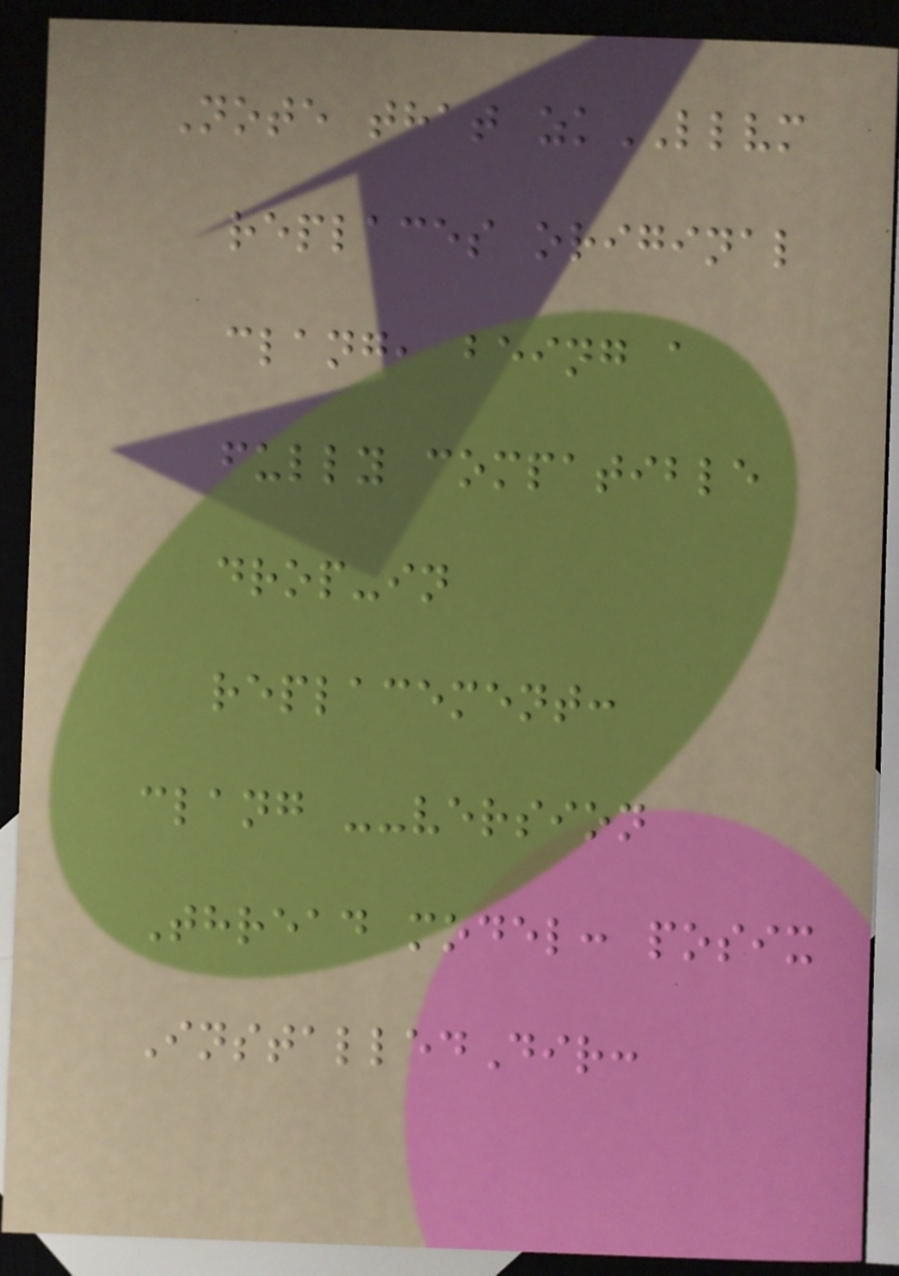Note that zkLLVM
replaces original
clang, being a
fully compatible
drop-in
replacement:
clang --version
Thread model: posix
InstalledDir:
